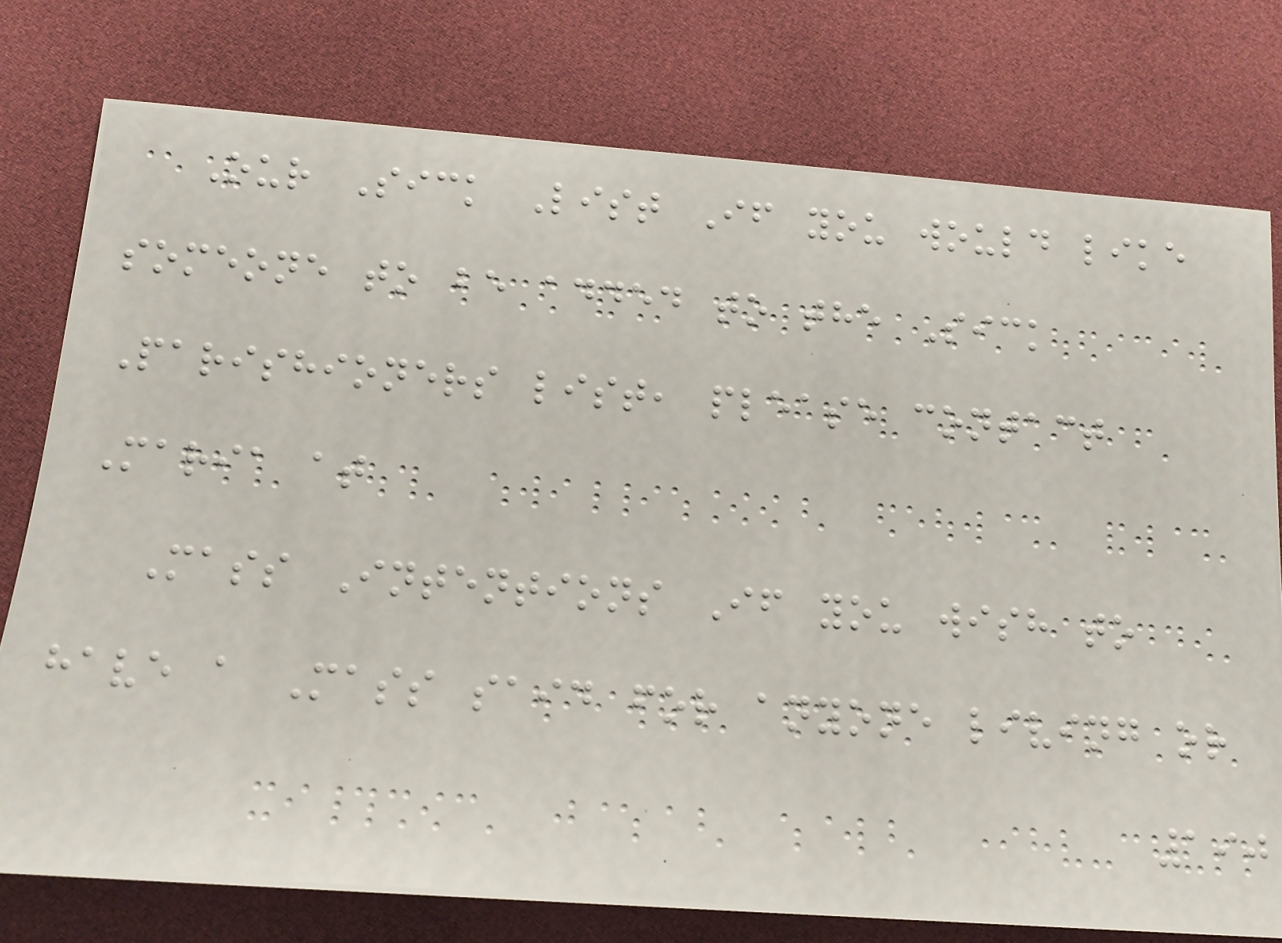Our Sick List If you would like
someone to be added to the Sick
Parishioners list, please contact
Maria at
Mass Intentions If you wish to
have a Mass said for anyone living or
190
